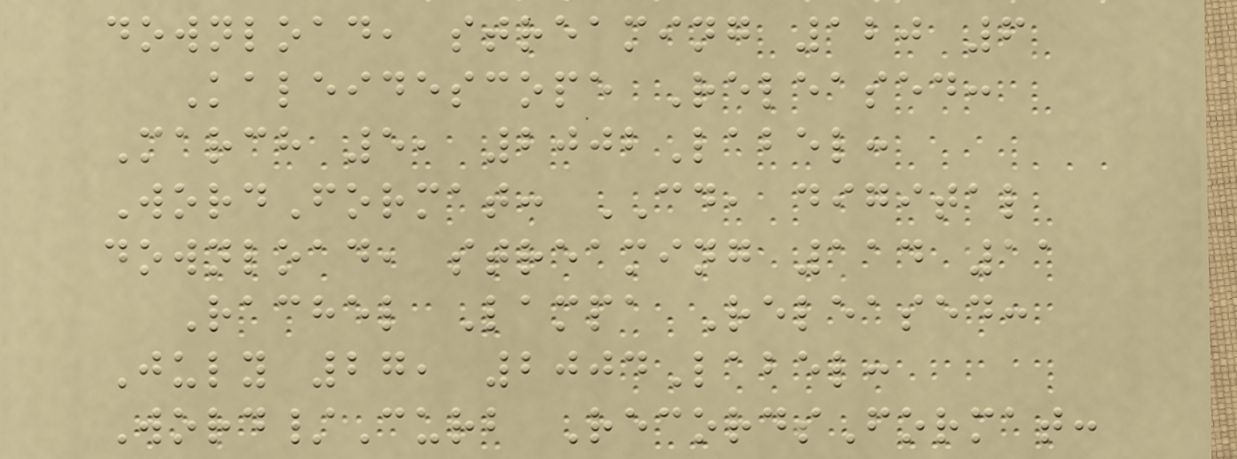download, streaming 120 6
Kaleidescope Released:
March 5, 2002Label:
WordFormat: CD, digital
download, streaming 114 11
Rachel Lampa Released:
July 27, 2004Label:
Word/Curb RecordsFormat:
